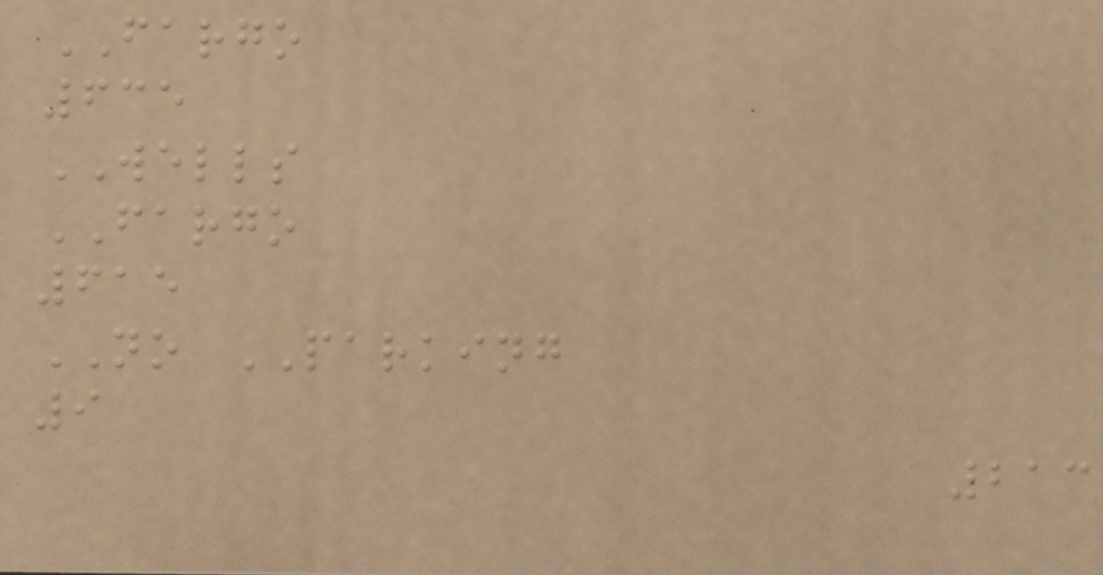FARGO
635
WELLS
FARGO
615
NO PARKING
9
213
